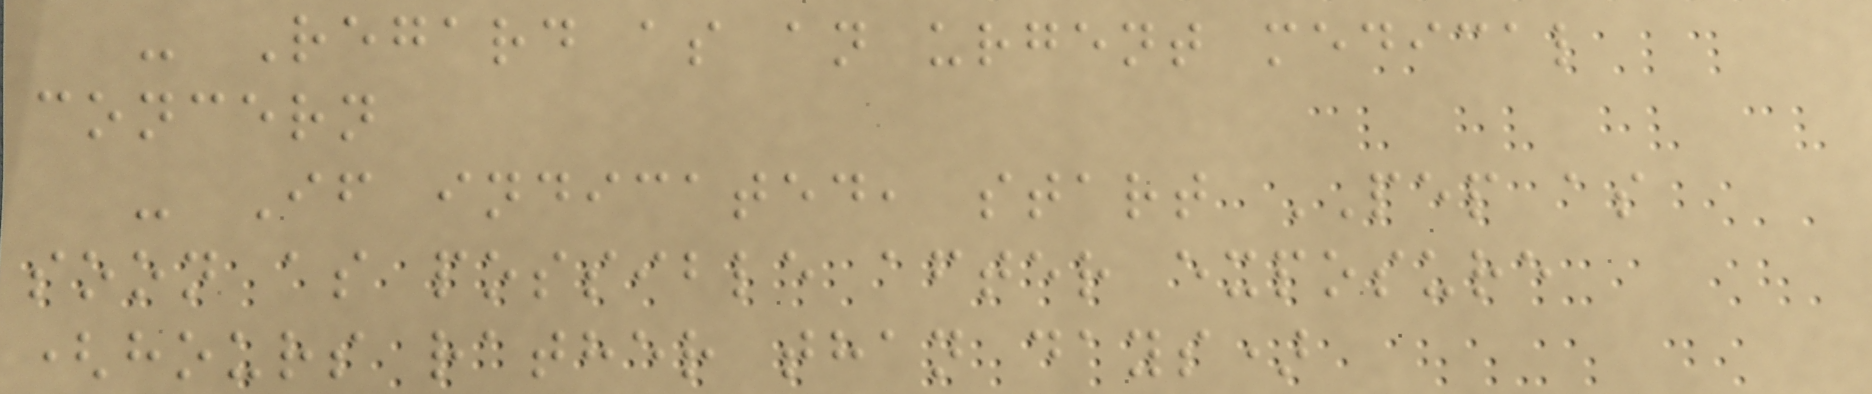- Regard as an urgent medical
concern
- If indicated, start PEP as
soon as possible after exposure
(hours rather than days)
